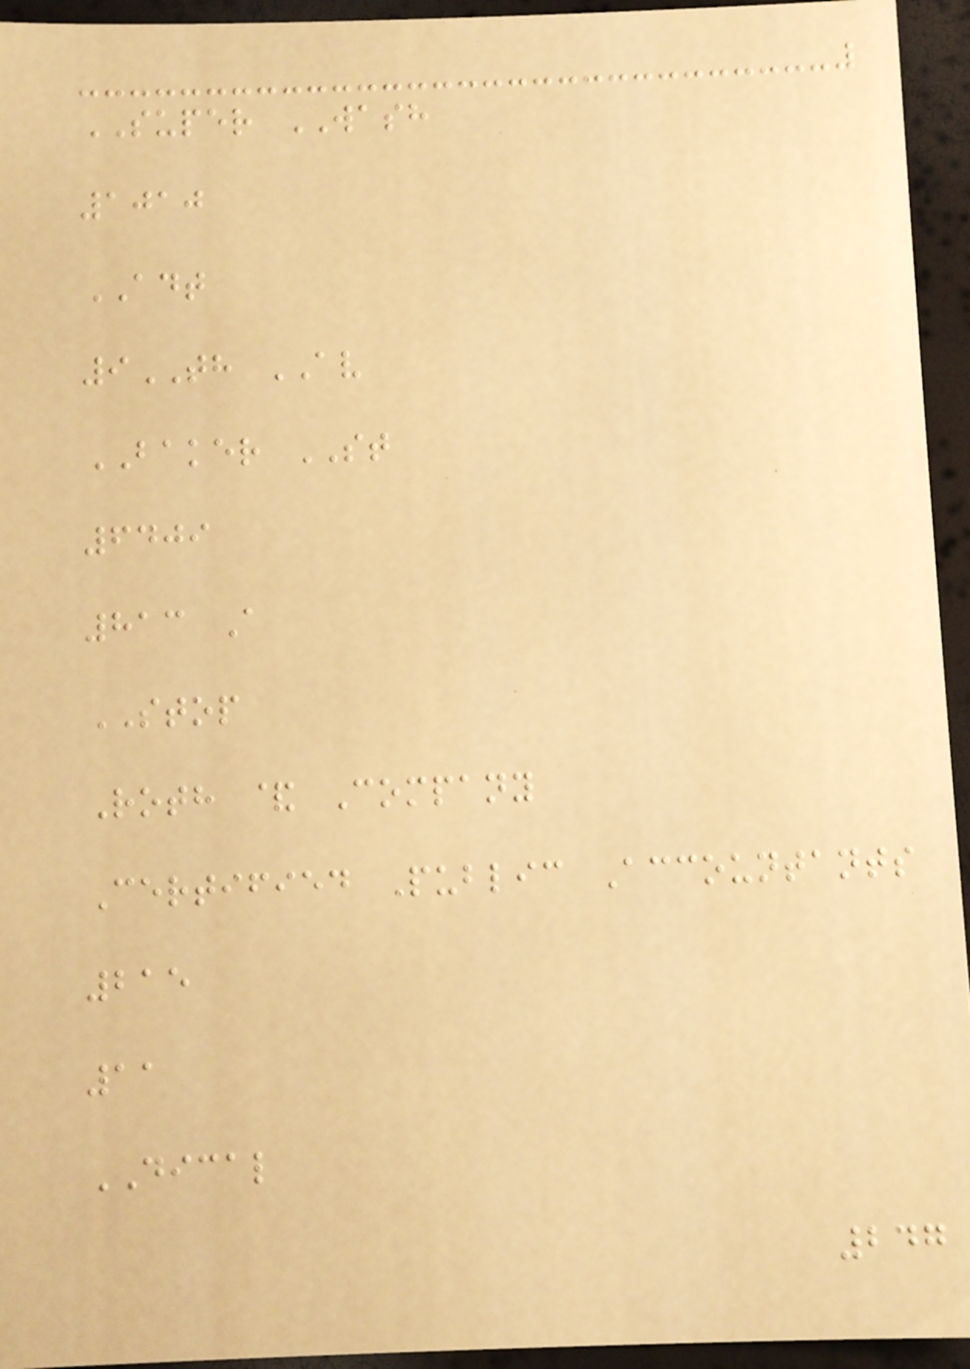SUPER WASH
1010
ADT
9TH AV
BAKER ST
6409
813 A
STOP
Roth & Company
Certified Public Accountants
215
11
DICAL
247
